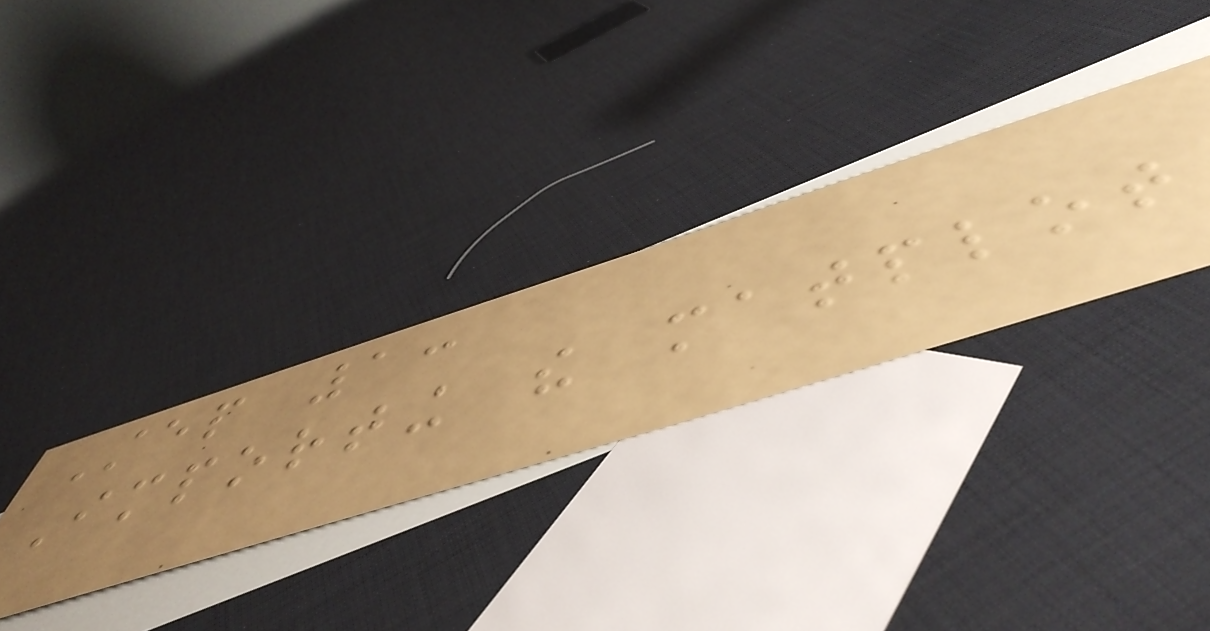Step 1:
Importing the matplot
